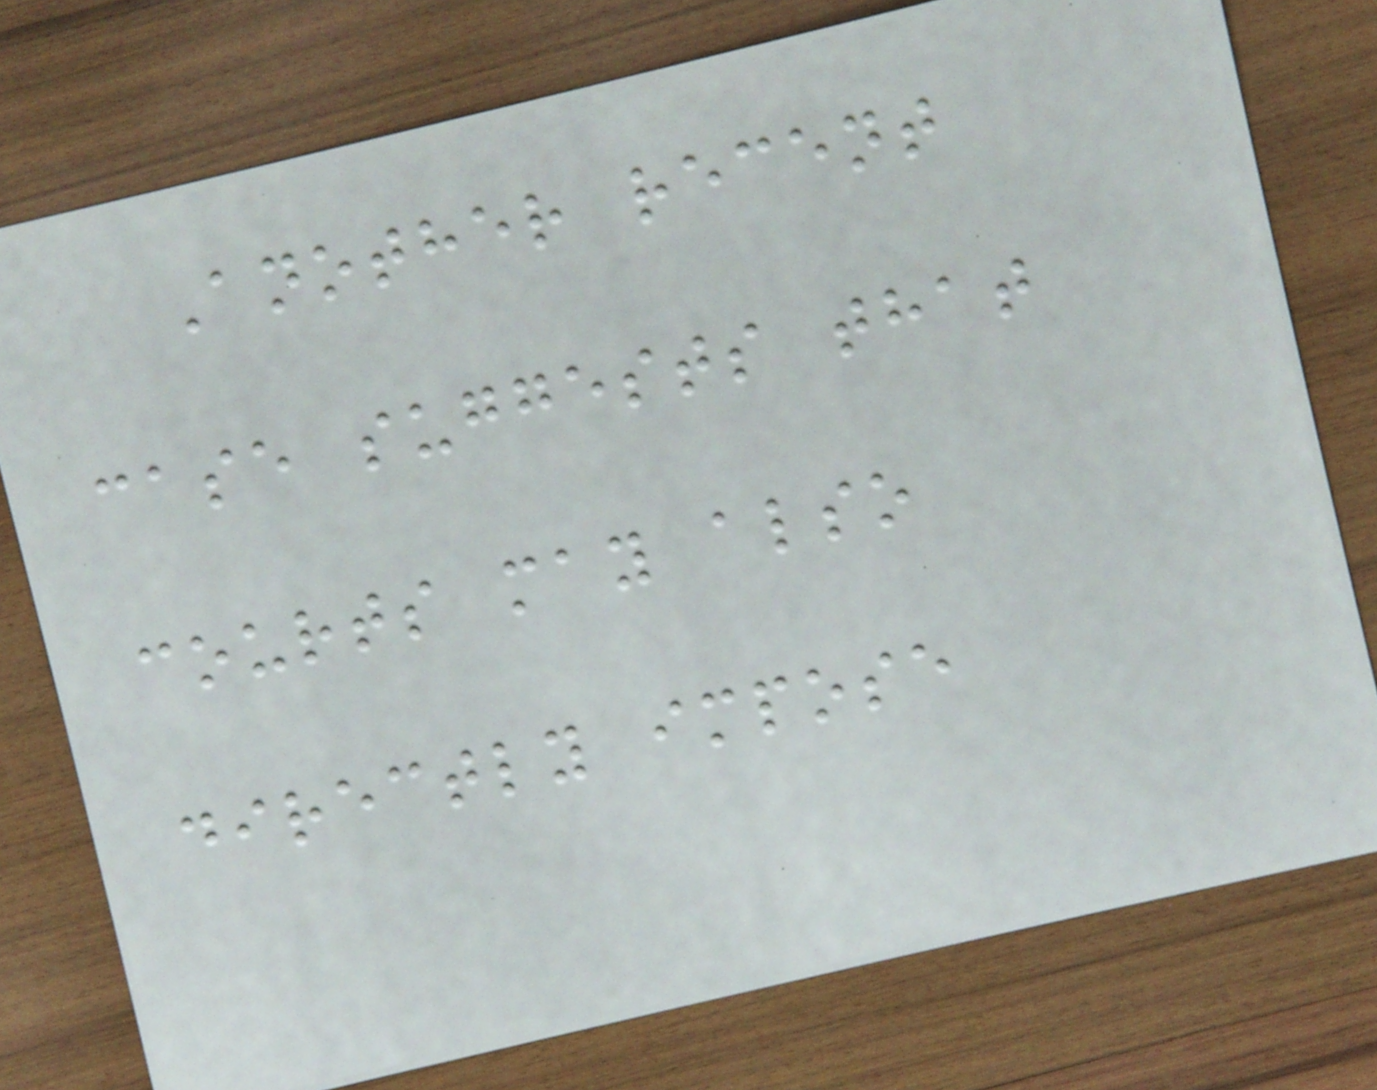Another recent
case suggests that
courts may also
directly impose
